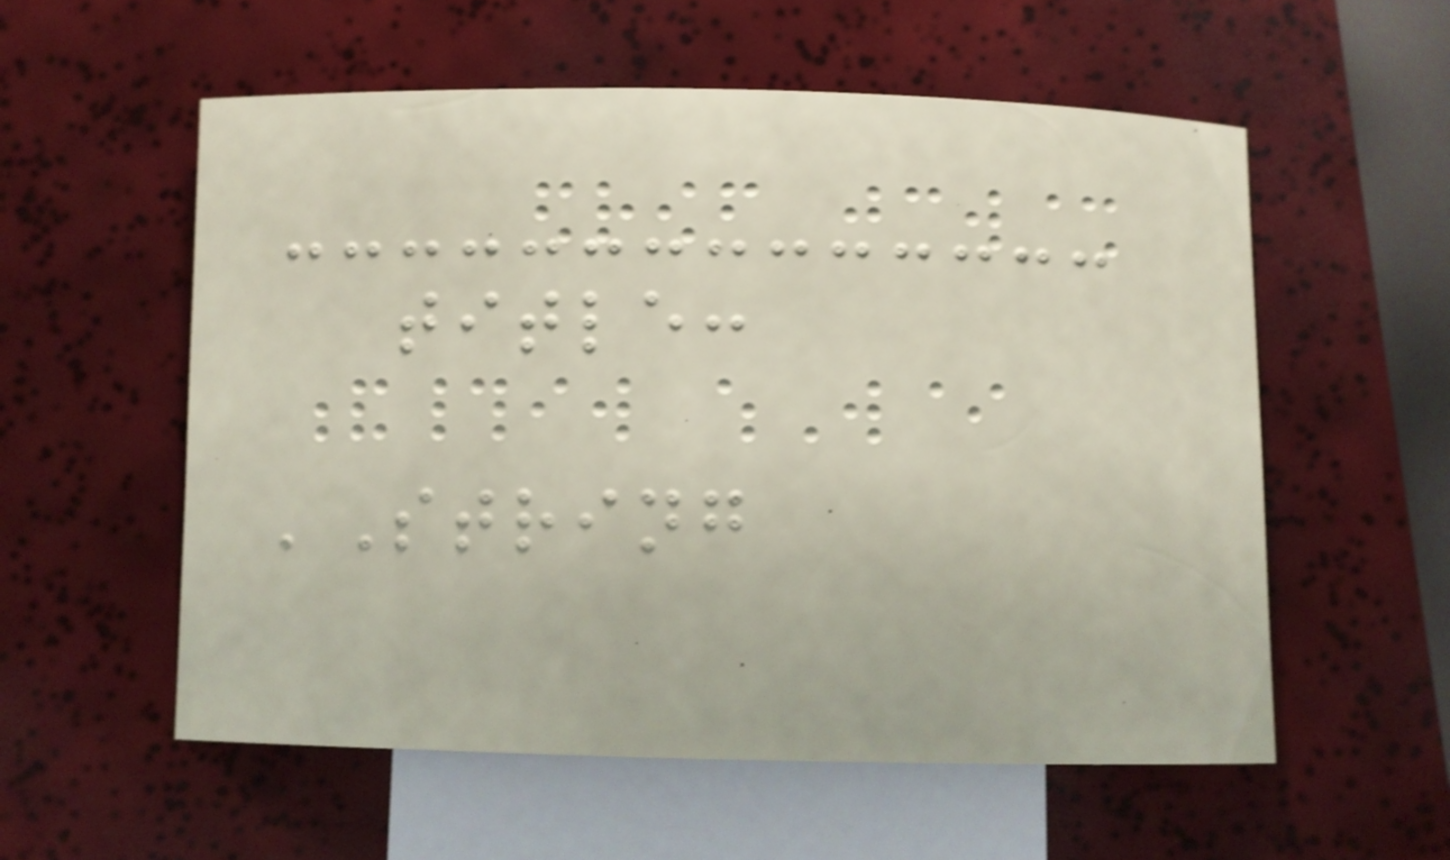title:
'String
